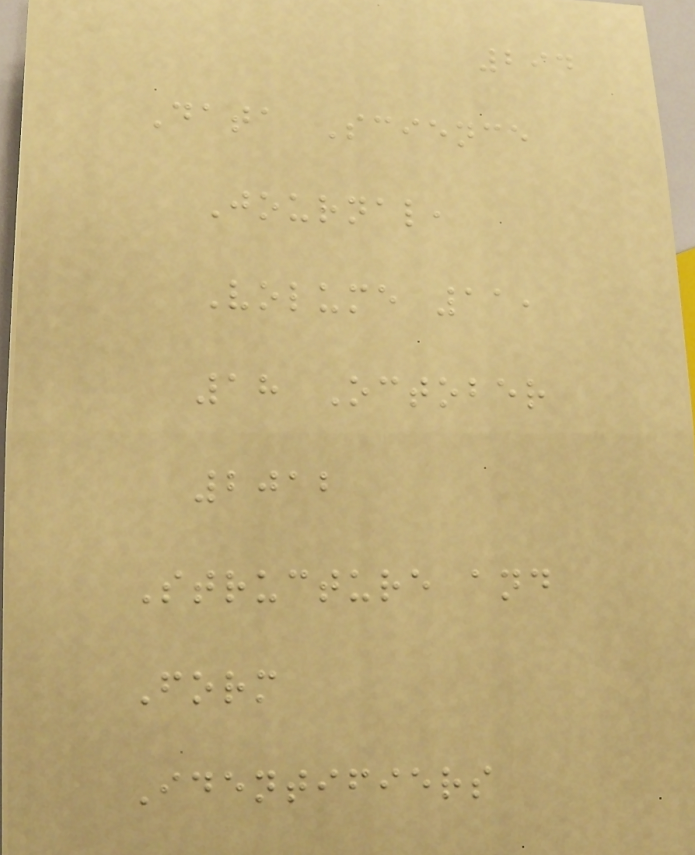294
Data Science
Journal,
Volume 11,
18 October
2012
Structure and
Form
Identifiers
